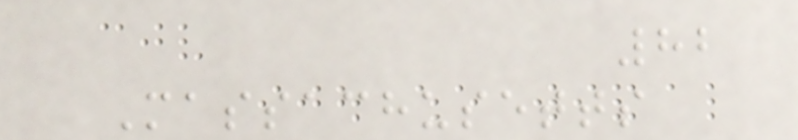82
Massachusetts
